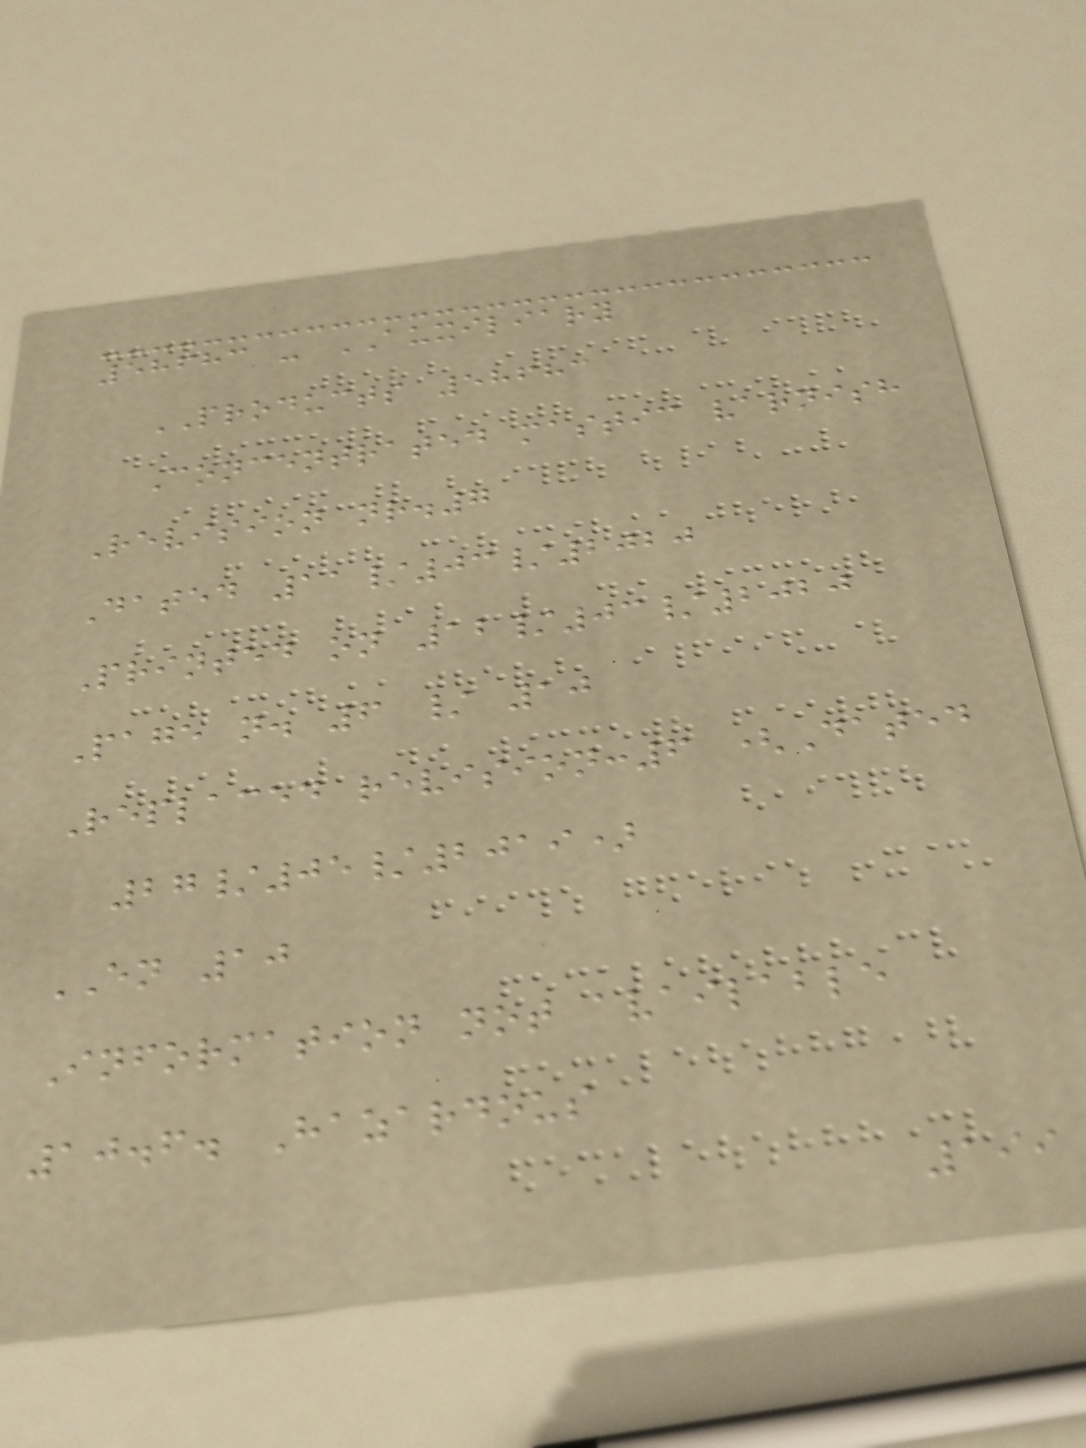58683 - AUXILIARY
PRODUCTS 58683
Concentrated mastic varnish
Revision nr.7
Dated 11/03/2020
Printed on 12/03/2020
Page n. 6 / 10
Replaced revision:6 (Dated
27/05/2019)
EN 10
Information not available
10.6. Hazardous
199
